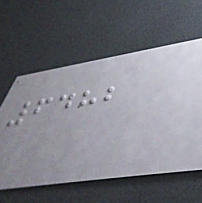6482
